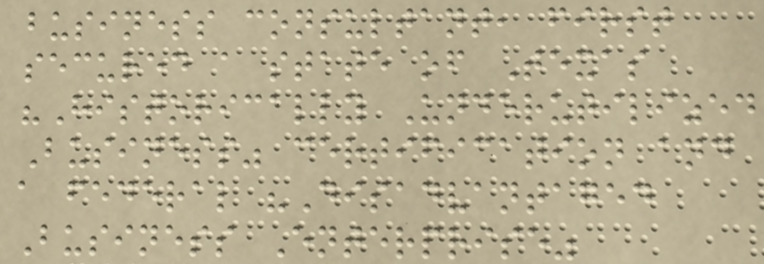business consultant, first
secured a state of Texas
"Historically Underutilized
Business" certification and
a federal "Disadvantaged
Business Enterprise"
